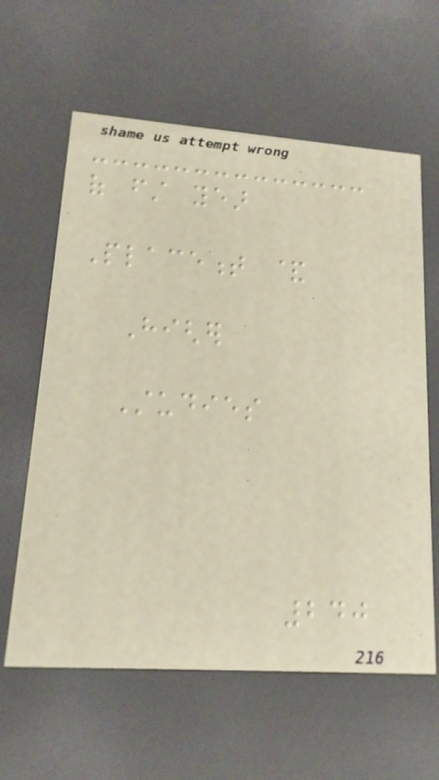of first year
Placement &
Higher
Studies
240
